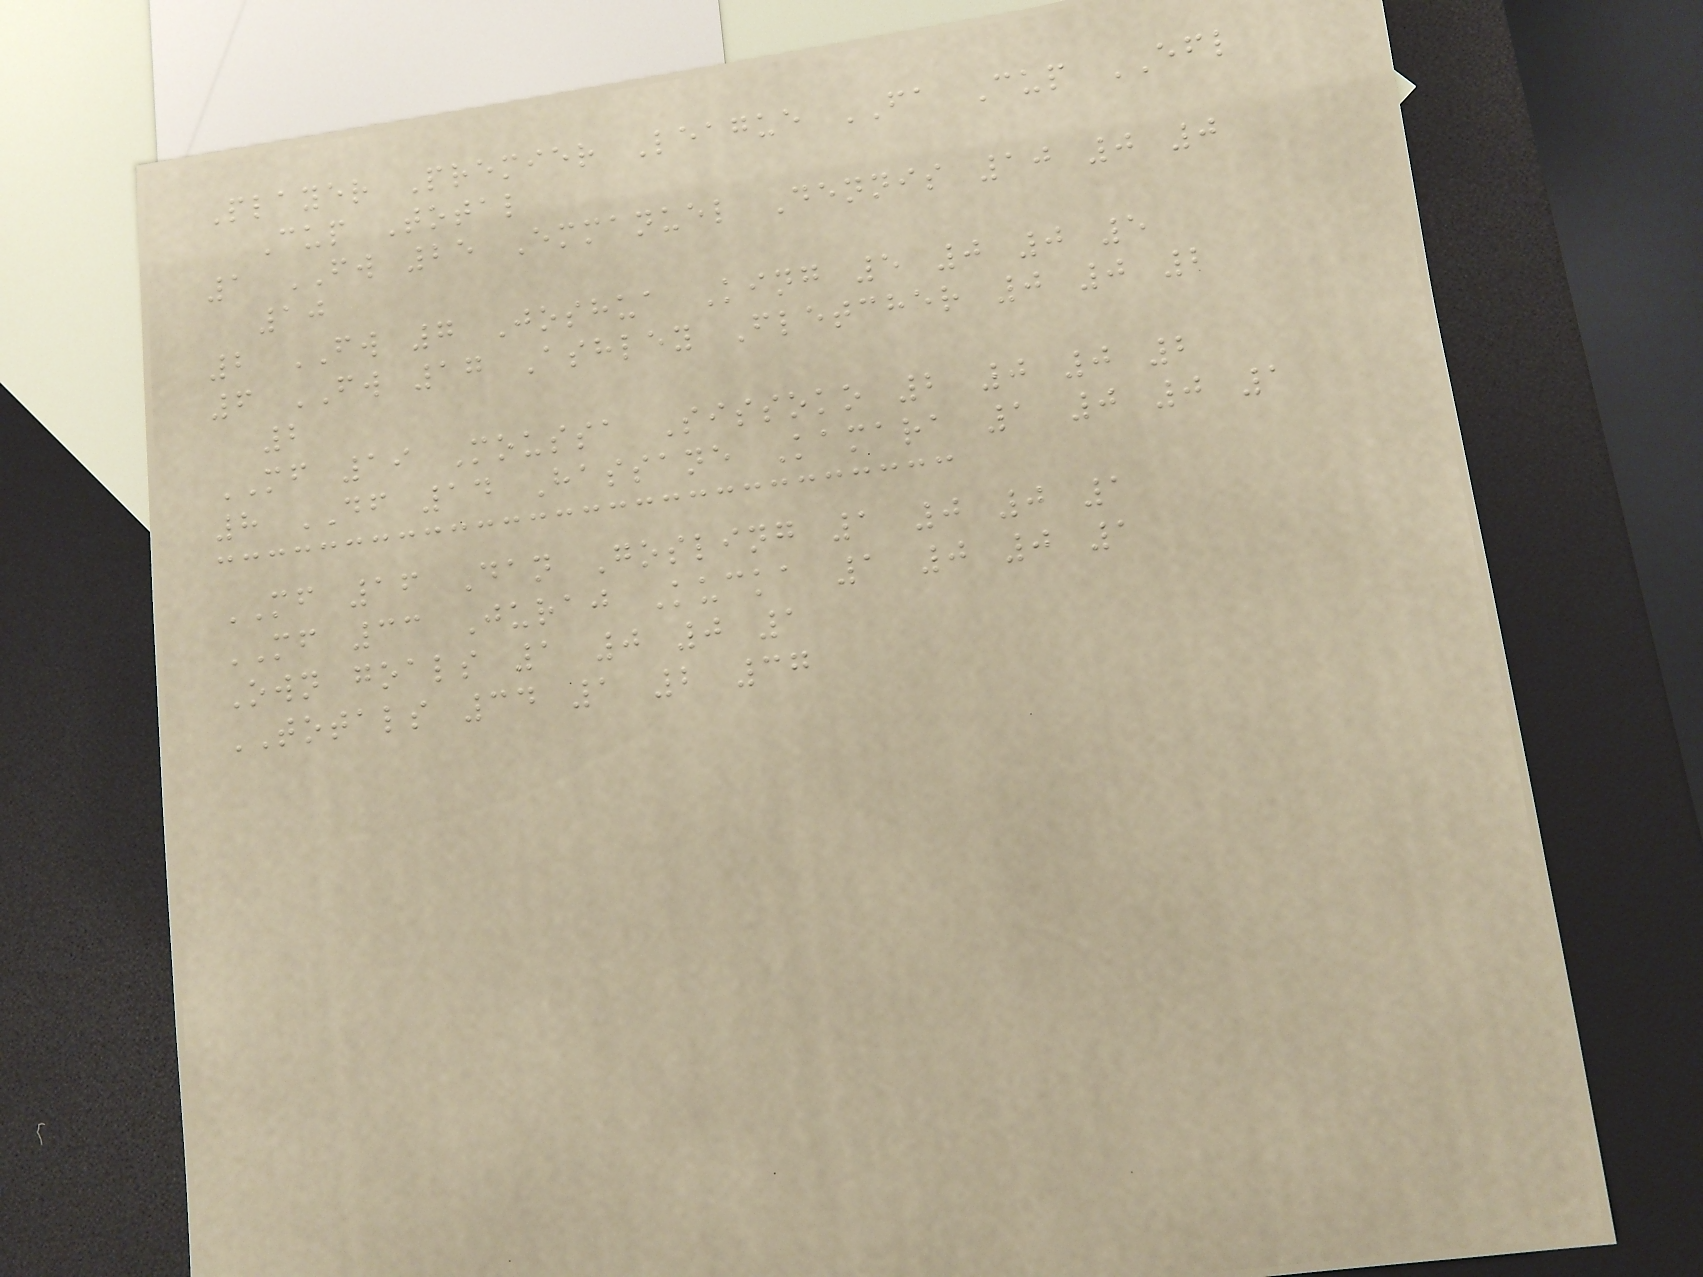Player Premier League FA Cup EFL
Cup Total
1 FW 25 Emmanuel Dennis 10 0 0
10
2 FW 7 Joshua King 5 0 0 5
6 FW 17 Ashley Fletcher 0 0 2
2
MF 19 Moussa Sissoko 2 0 0 2
8 DF 14 Hassane Kamara 1 0 0 1
MF 16 Dan Gosling 1 0 0 1
MF 33 Juraj Kucka 1 0 0 1
Own goals 1 0 0 1
TOTALS 34 1 2 37
